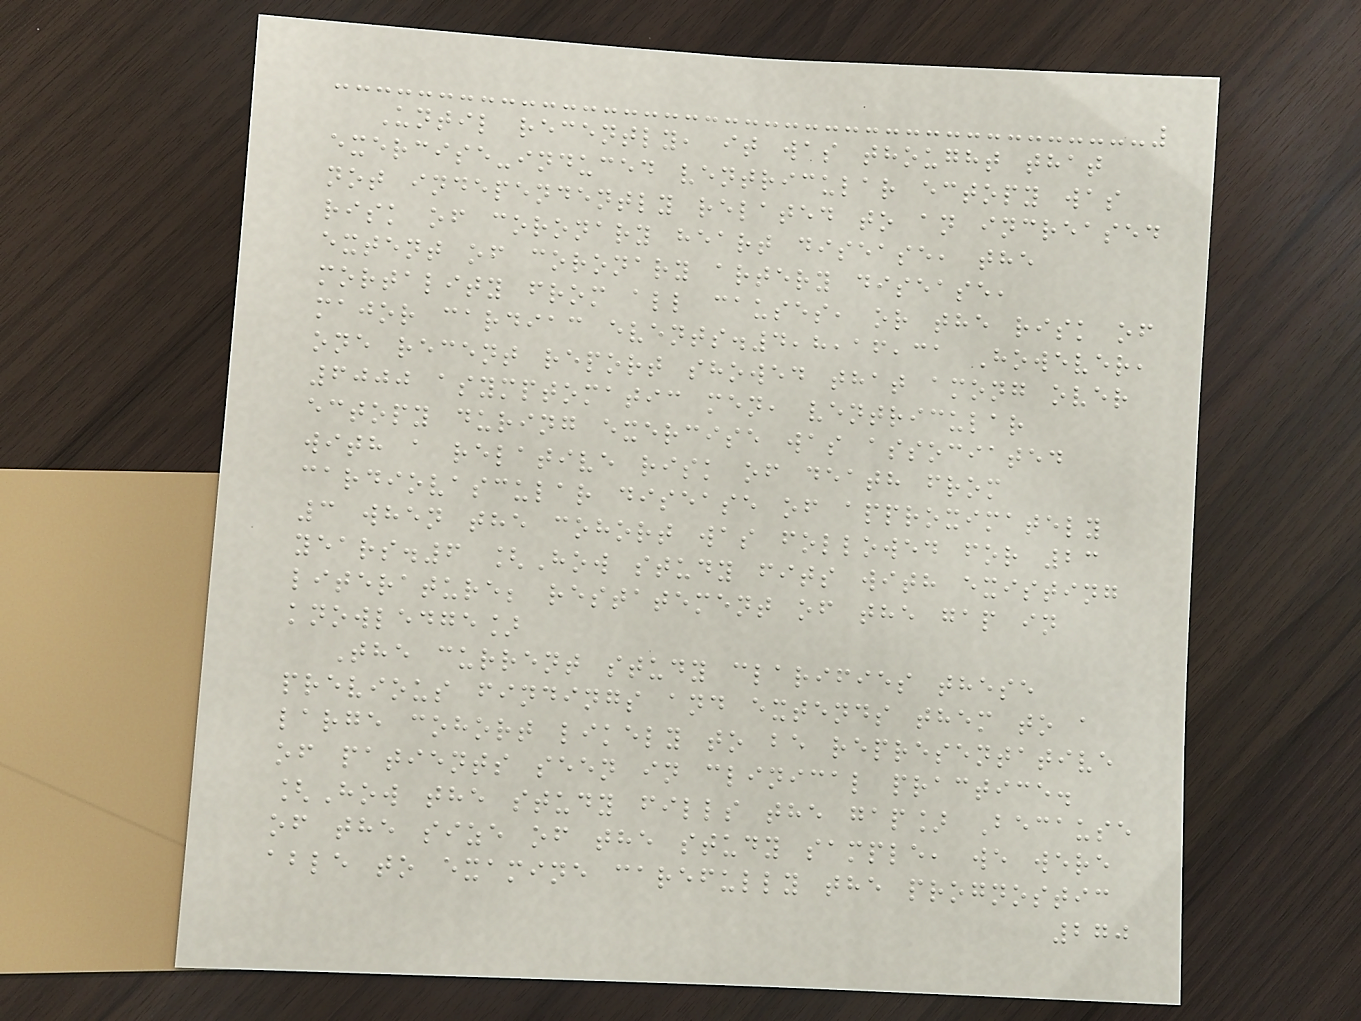Until recently, it was thought that
exercise-induced ventricular ectopy was
not independently related to an increased
risk of coronary heart disease, the
extent of coronary artery disease,
mortality from all causes, or the risk of
major cardiac events.4,8,16,31 However,
one recent report showed that among over
6000 asymptomatic men, ventricular
ectopy during exercise was associated
with a relative risk of death from
cardiovascular disease of approximately
3 when the cohort was followed for 23
years.6 [How study fits with existing
literature; restatement of the gap in
knowledge]
The current study clarifies these
previous findings and extends them to a
large cohort likely to be representative
of patients seen in clinical practice.
[How the study fills the gap] Because
of the size of the study sample, we were
able to examine carefully the prognostic
270
